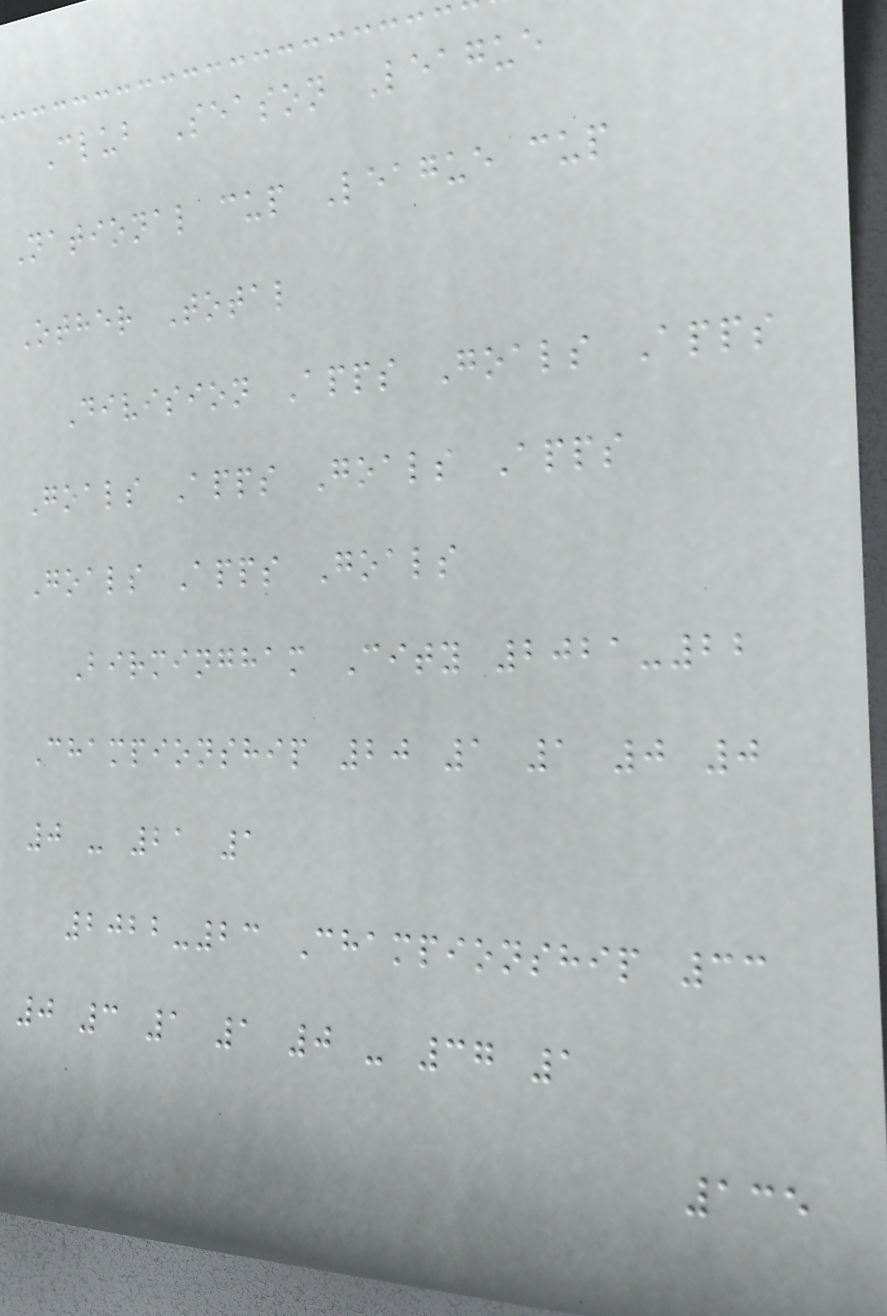Club Season League
National cup League cup
Other Total
Division Apps Goals Apps
Goals Apps Goals Apps
Goals Apps Goals
Birmingham City 2021-22
Championship 20 1 1 0 0
0 - 21 1
2022-23 Championship 33
0 3 1 1 0 - 37 1
135
